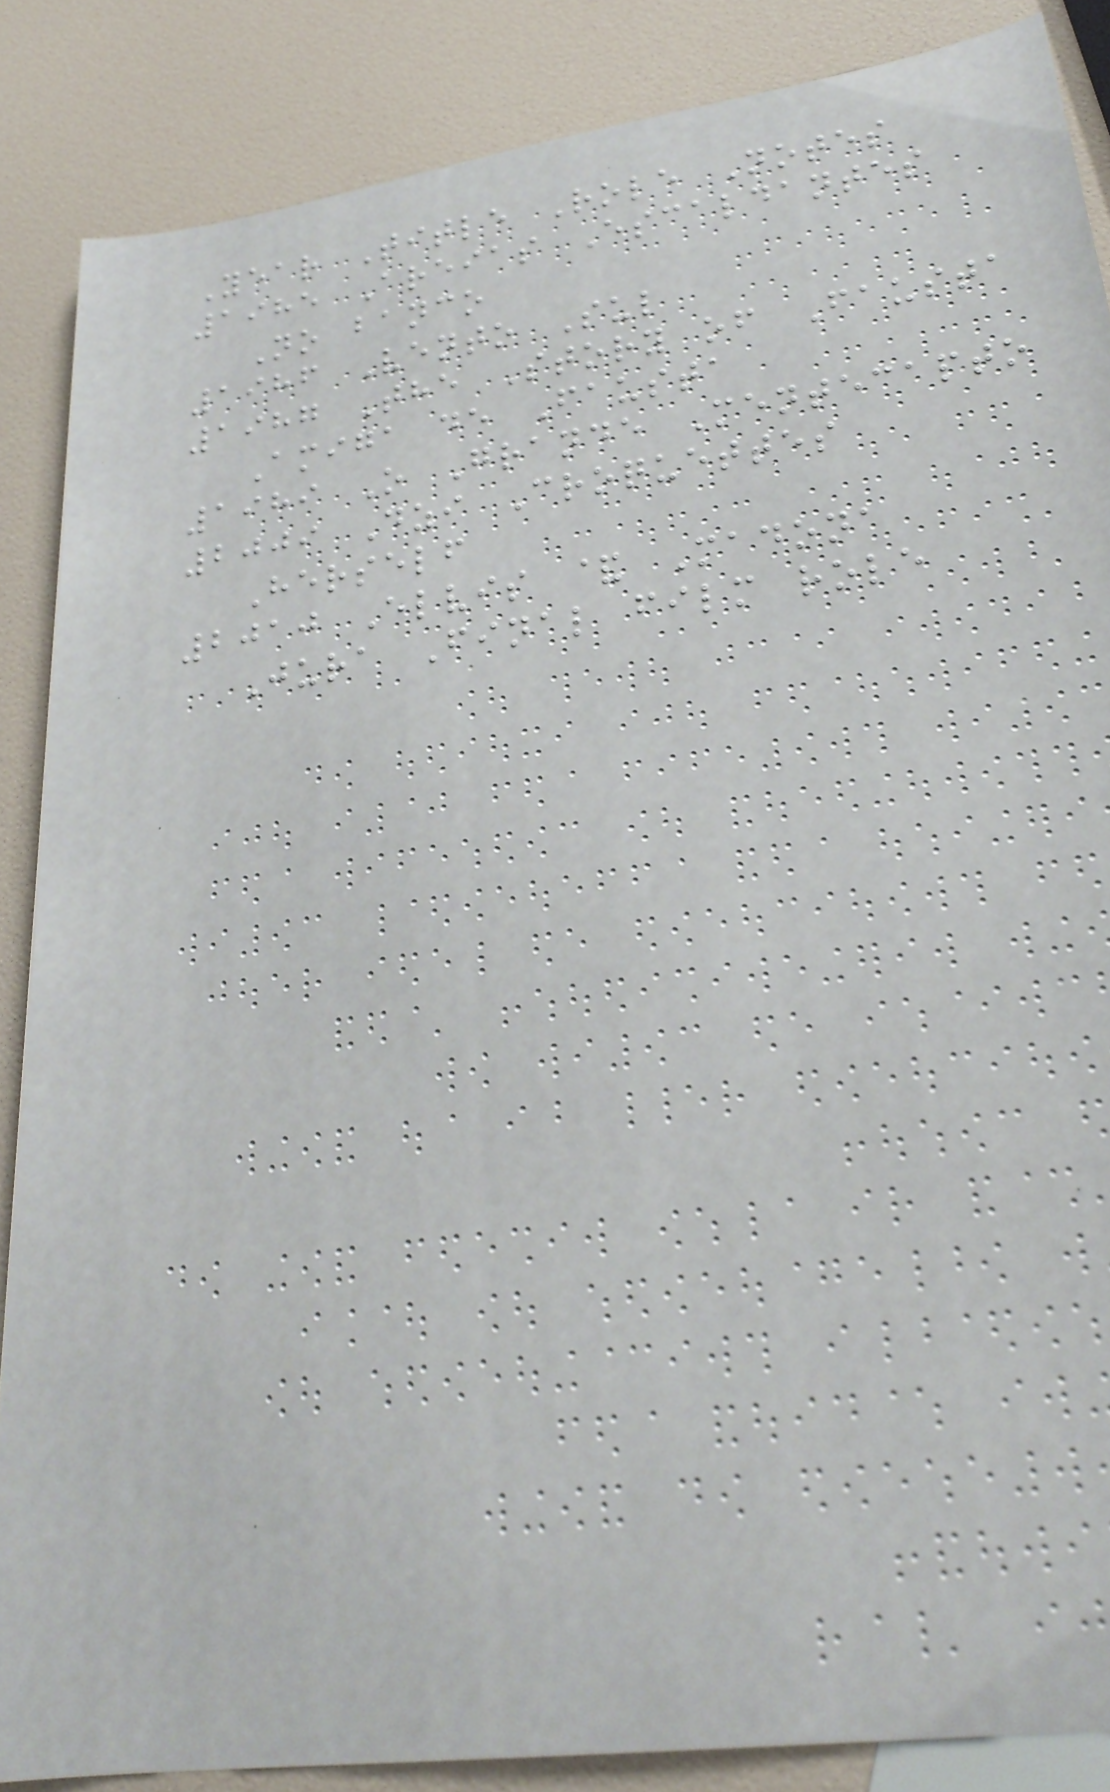Year Title Role Notes
1985 Areias Escaldantes
No banco
1986 Vento Sul
1987 The Story of Fausta
Amiga de Fausta
1989 O Grande Mentecapto
2009 Dzi Croquettes
Herself
2010 Elvis & Madona
Jura Final film role
